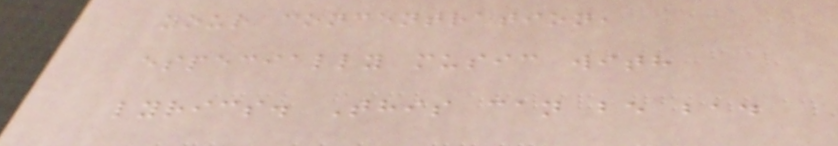your concentration,
especially music with
lyrics. This can be bad
